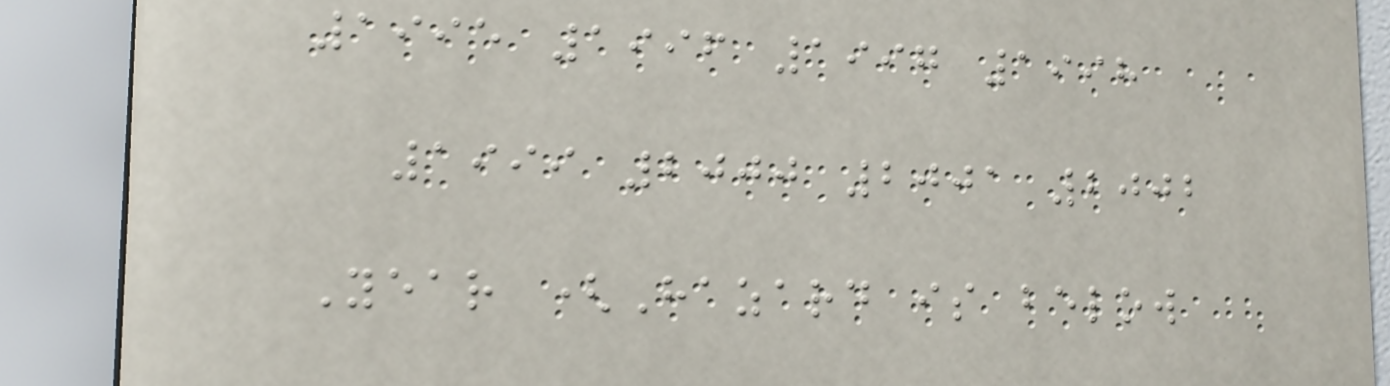1995 1996 1997 1998
1999 2000 2001 2002
Year (Hazard is below
